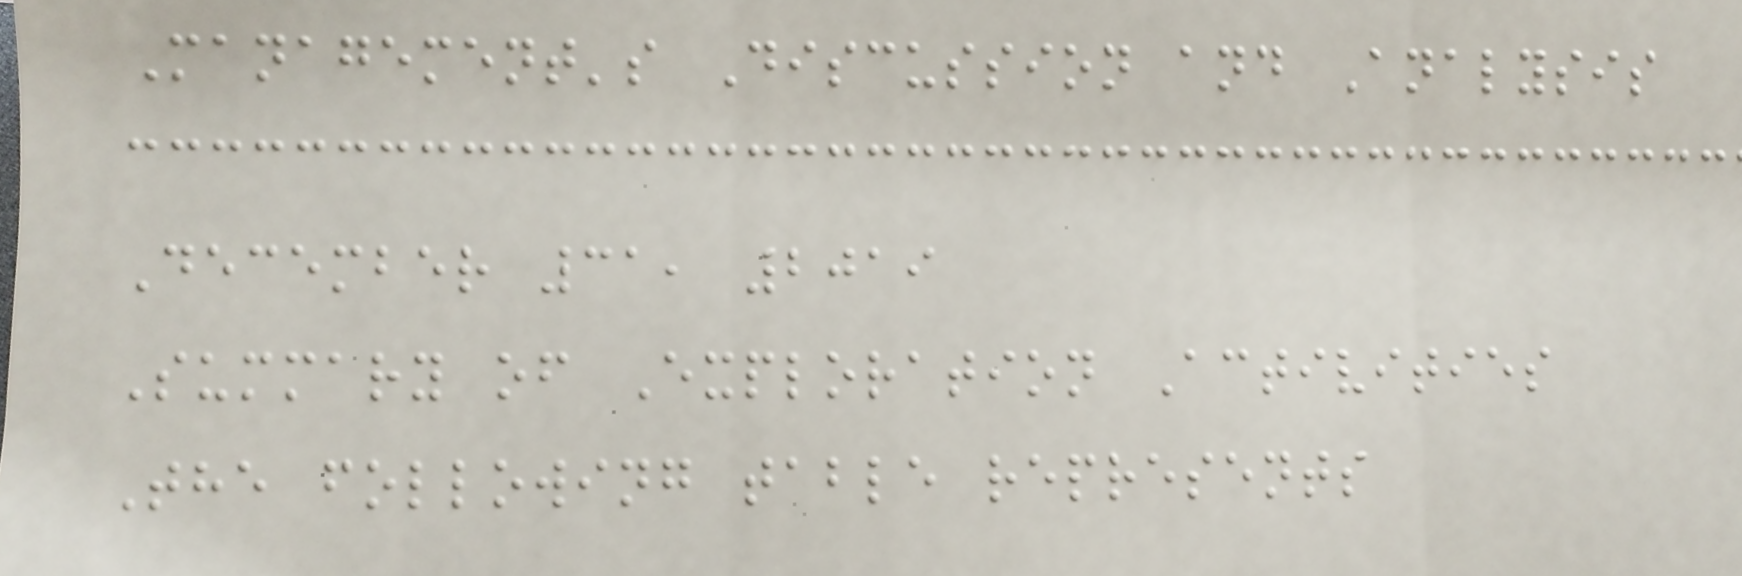Management's Discussion and Analysis
December 31, 2019
Summary of Exploration Activities
The following table represents
